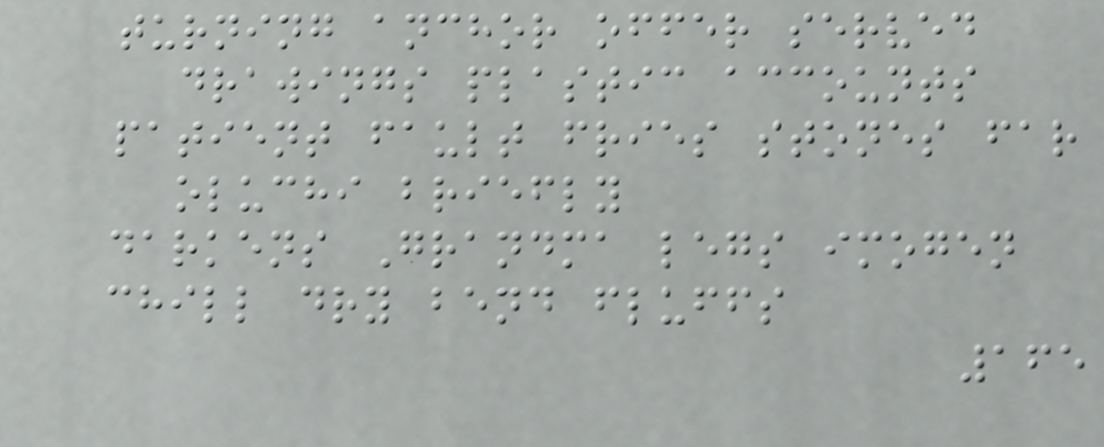turning anchor offer served
drawings plastic accounts
patient fault fries stones far
oluchi briefly
darkens Grandma legs imogen
chill dry bend fluffs
165
